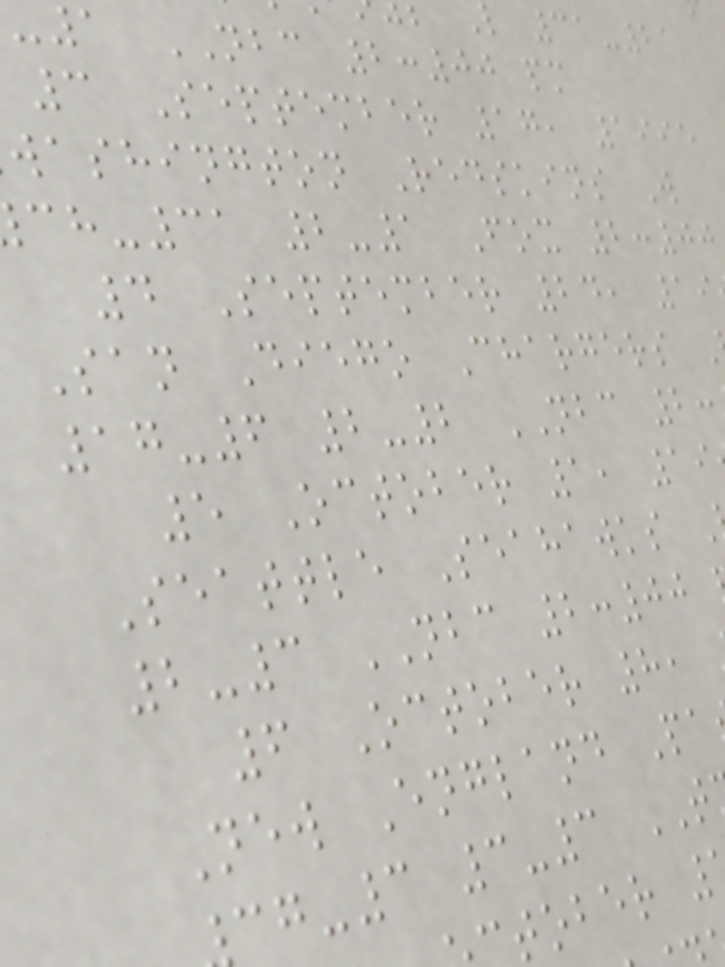l 31-21
1 NBC 2:00 pm
3 September 17, 1995
washington Redskins W
-31 2-1 Fox 2:00
4 September 24, 19
San Diego Chargers
17-6 2-2 NBC 2:
5 October 1, 19
Seattle Seahawks
2-3 NBC 2:00
6 October 8,
New England Pa
-3 3-3
